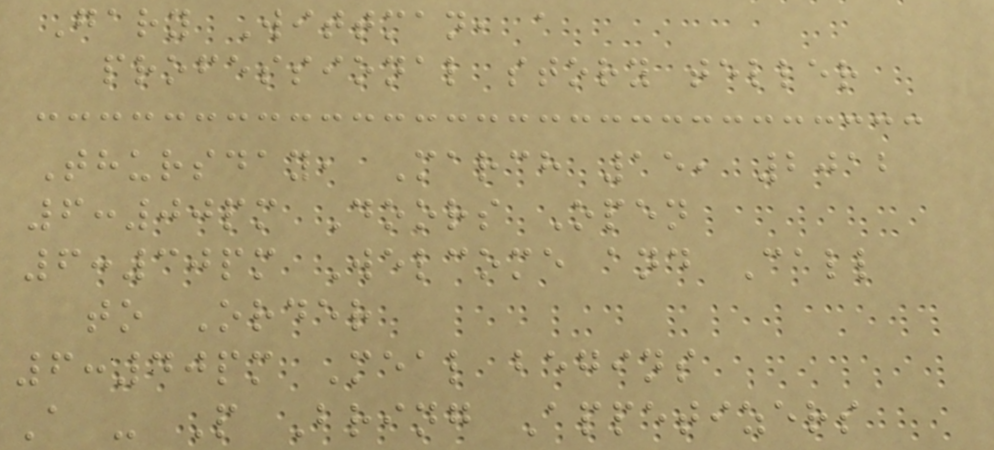Gary Wittman, a
professional story teller
Thursday, March 15, 2012
6:00pm Doors Open
6:30pm Welcome and Call
to Order
6:40pm Meal begins
A - P Bring Appetizers
